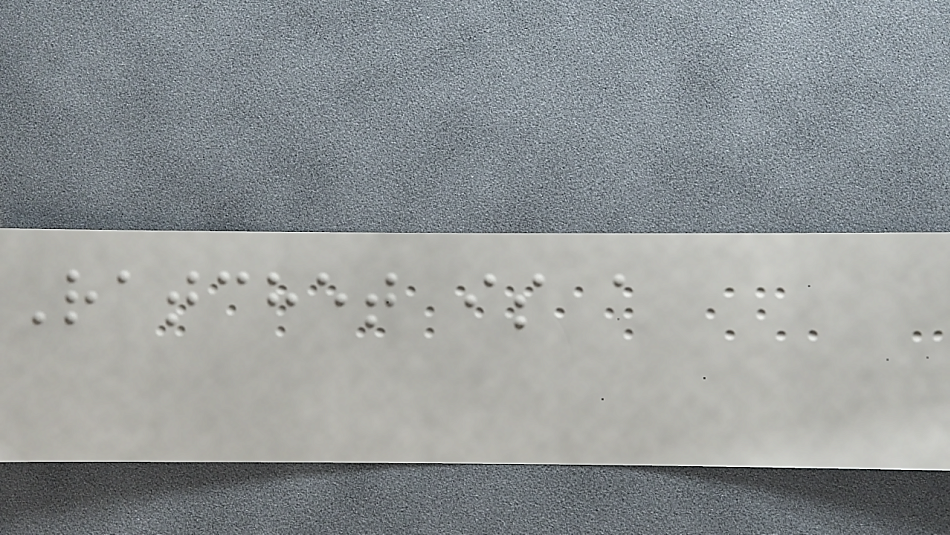Ratchet is a
